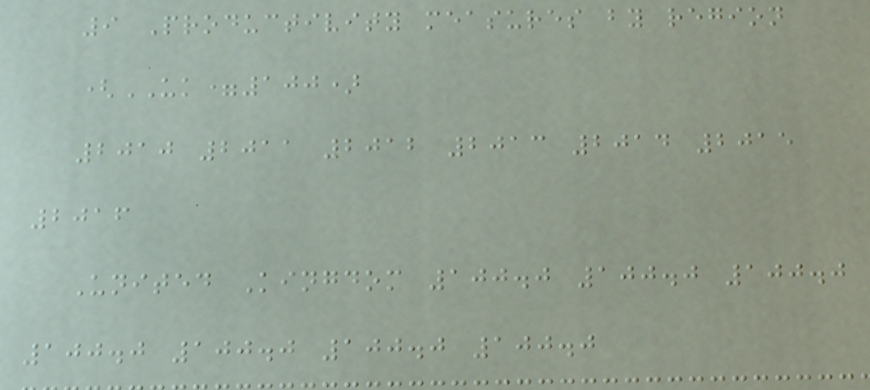9 Productivity measures by region
(UK=100)
2010 2011 2012 2013 2014 2015
2016
United Kingdom 100.0 100.0 100.0
100.0 100.0 100.0 100.0
